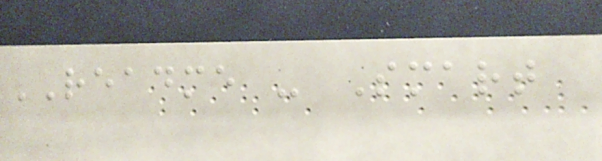README - Smart
